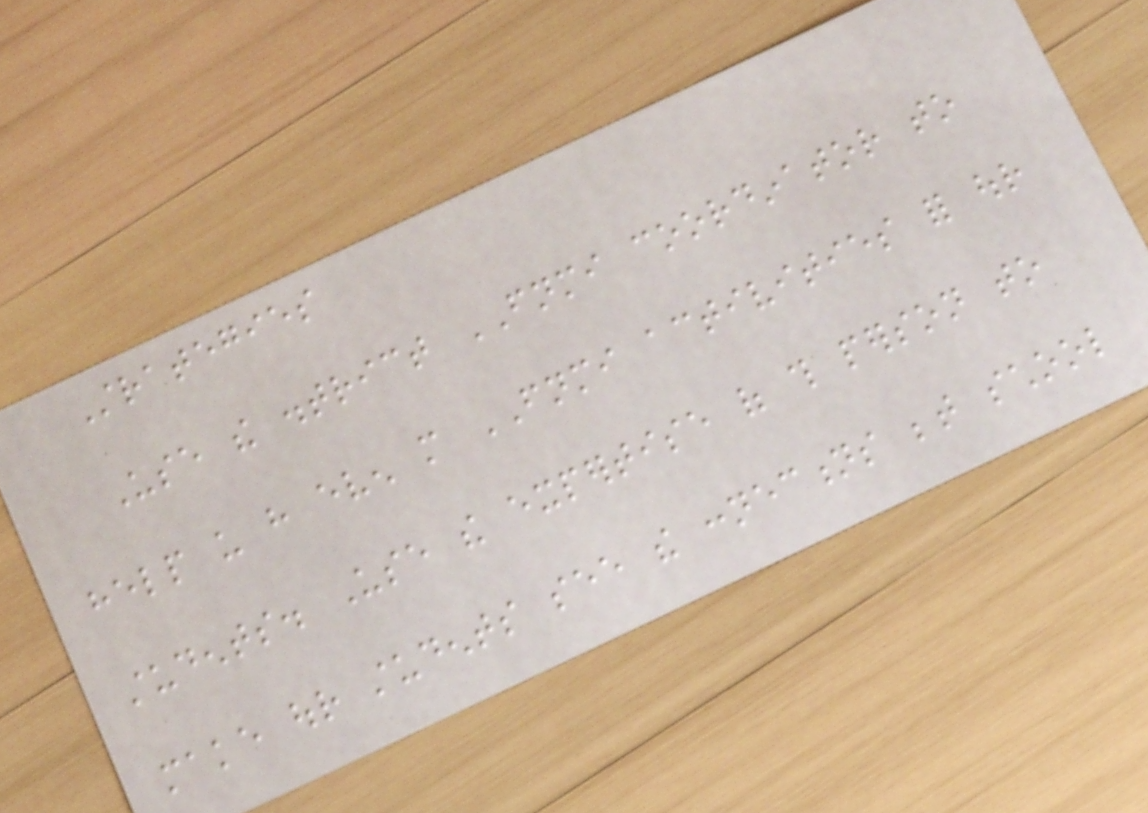Strategies
Use the district FNMI coordinator to
help us have even more FNMI activities for our
students. Use the expertise of this person to
make our students see the connections between school
